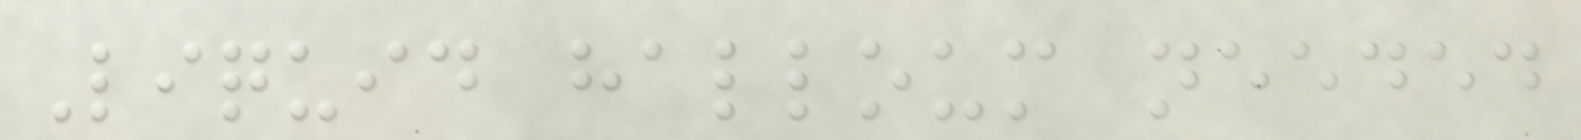Liquid halloum needed
